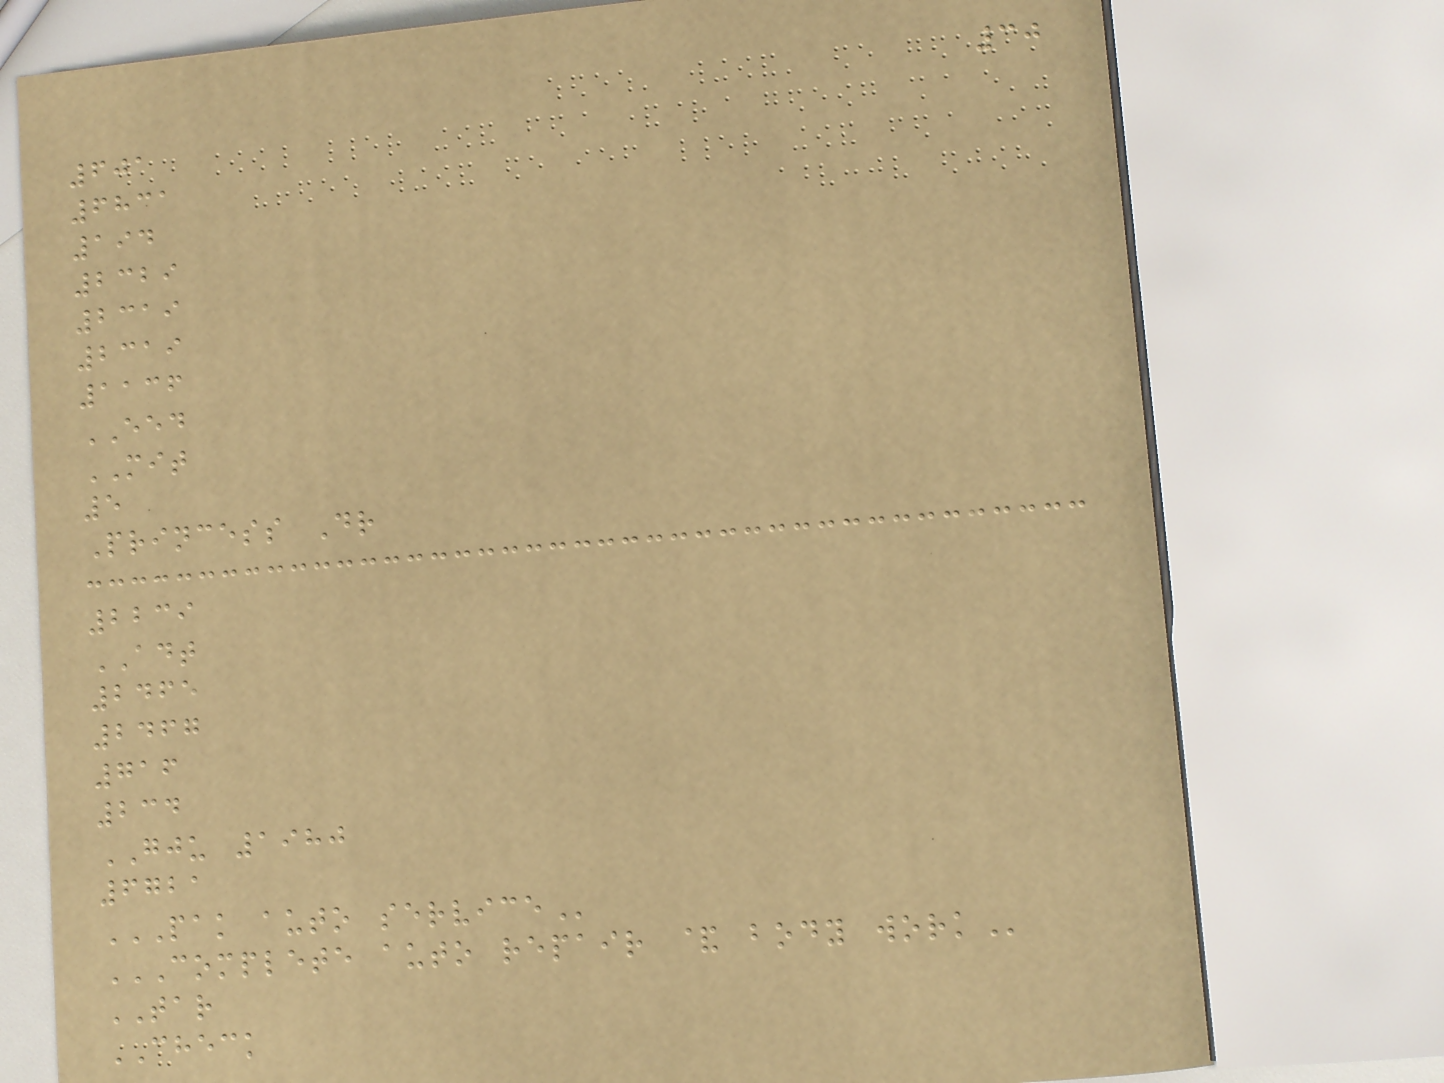30
601
6831
194
2329
2319
2319
1136
EED
MIT
5
Princess Dr
2239
ADT
2465
2467
716
234
GJU 1980
6721
PAK AUTO SERVICE
COMPLETE AUTO REPAIR & BODY WORK
TAR
CHECK
